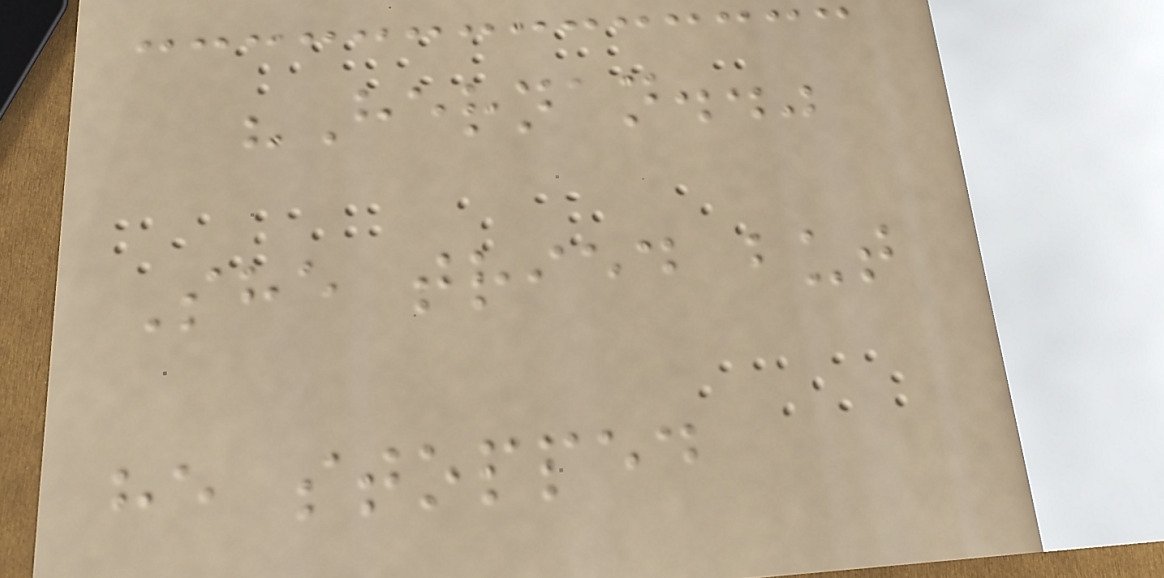"Hernan.."
She tried but
he stopped
